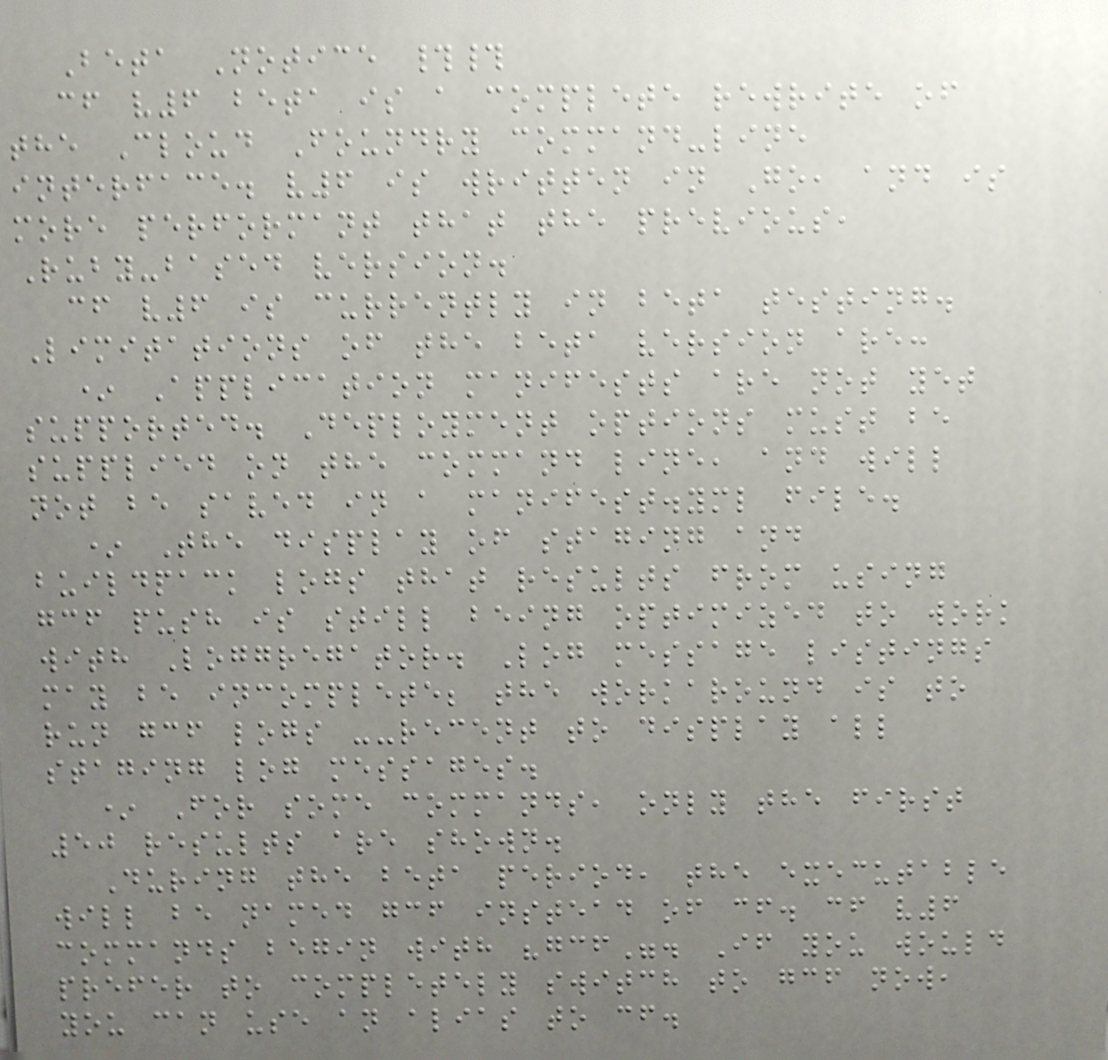Beta Notice ##
cf v6 beta is a complete rewrite of
the Cloud Foundry command-line
interface. v6 is written in Go, and is
more performant that the previous,
Ruby-based version.
cf v6 is currently in beta testing.
Limitations of the beta version are:
* Application manifests are not yet
supported. Deployment options must be
supplied on the command line, and will
not be saved in a manifest.yml file.
* The display of staging and
buildpack logs that results from using
gcf push is still being optimized to work
with Loggregator. Log message listings
may be incomplete; the workaround is to
run gcf logs --recent to display all
staging log messages.
* For some commands, only the first
50 results are shown.
During the beta period, the executable
will be named gcf instead of cf. cf v6
commands begin with "gcf". If you would
prefer to completely switch to gcf now,
you can use an alias to cf.
